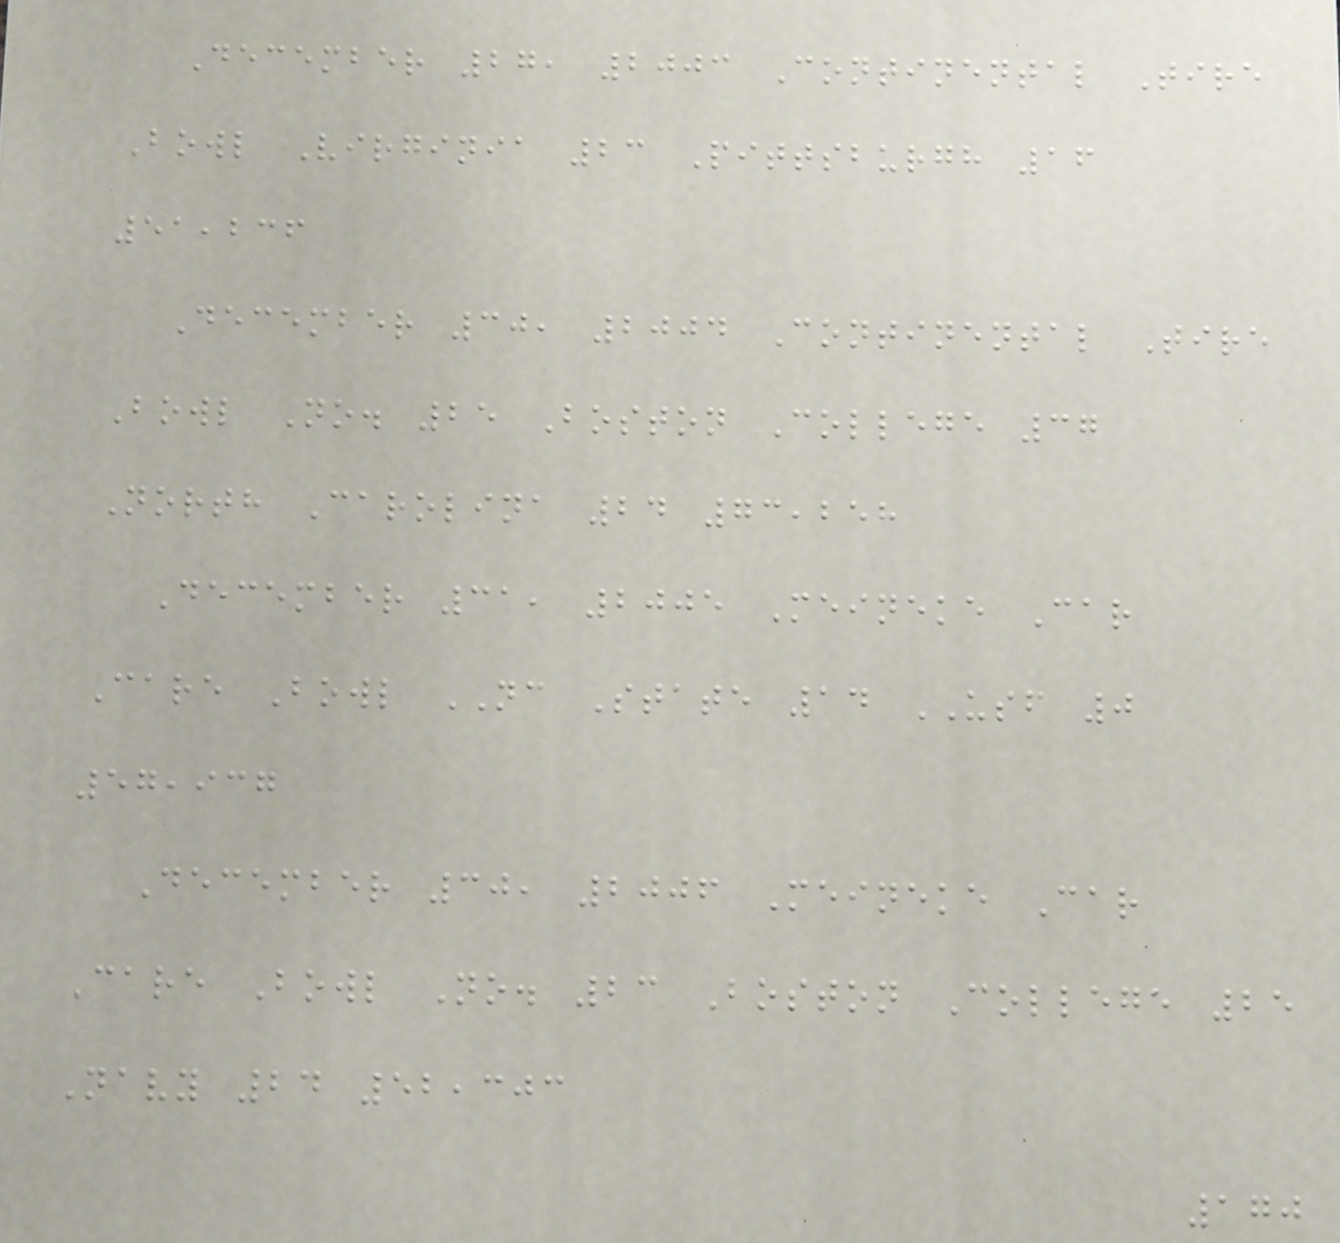December 27, 2003 Continental Tire
Bowl Virginia 23 Pittsburgh 16
51,236
December 30, 2004 Continental Tire
Bowl No. 25 Boston College 37
North Carolina 24 73,258
December 31, 2005 Meineke Car
Care Bowl NC State 14 USF 0
57,937
December 30, 2006 Meineke Car
Care Bowl No. 23 Boston College 25
Navy 24 52,303
170
